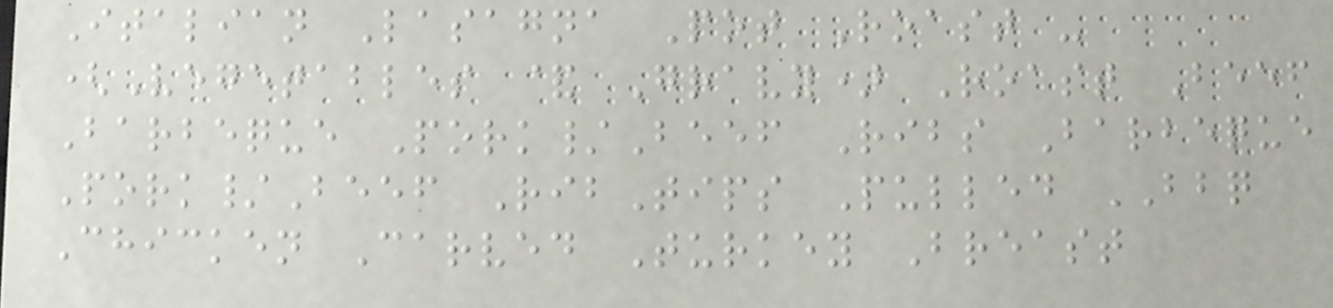Italian Lasagna Pot Roast -
(Vegetables & Gravy) Roast Beef
Barbeque Pork/Beef Ribs Barbeque
Pork/Beef RibTips Pulled BBQ
Chicken Carved Turkey Breast
